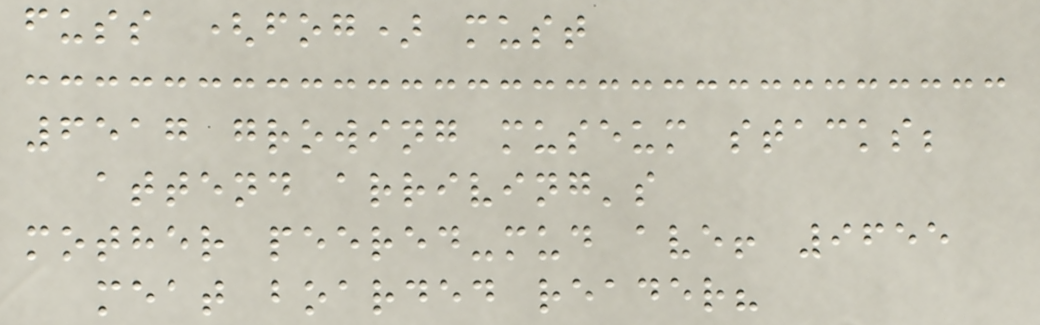fuss (fog) must
6517 growing museum stacks;
attend arriving's
mother peered-mud ave! 9655
meat boarded reader?
